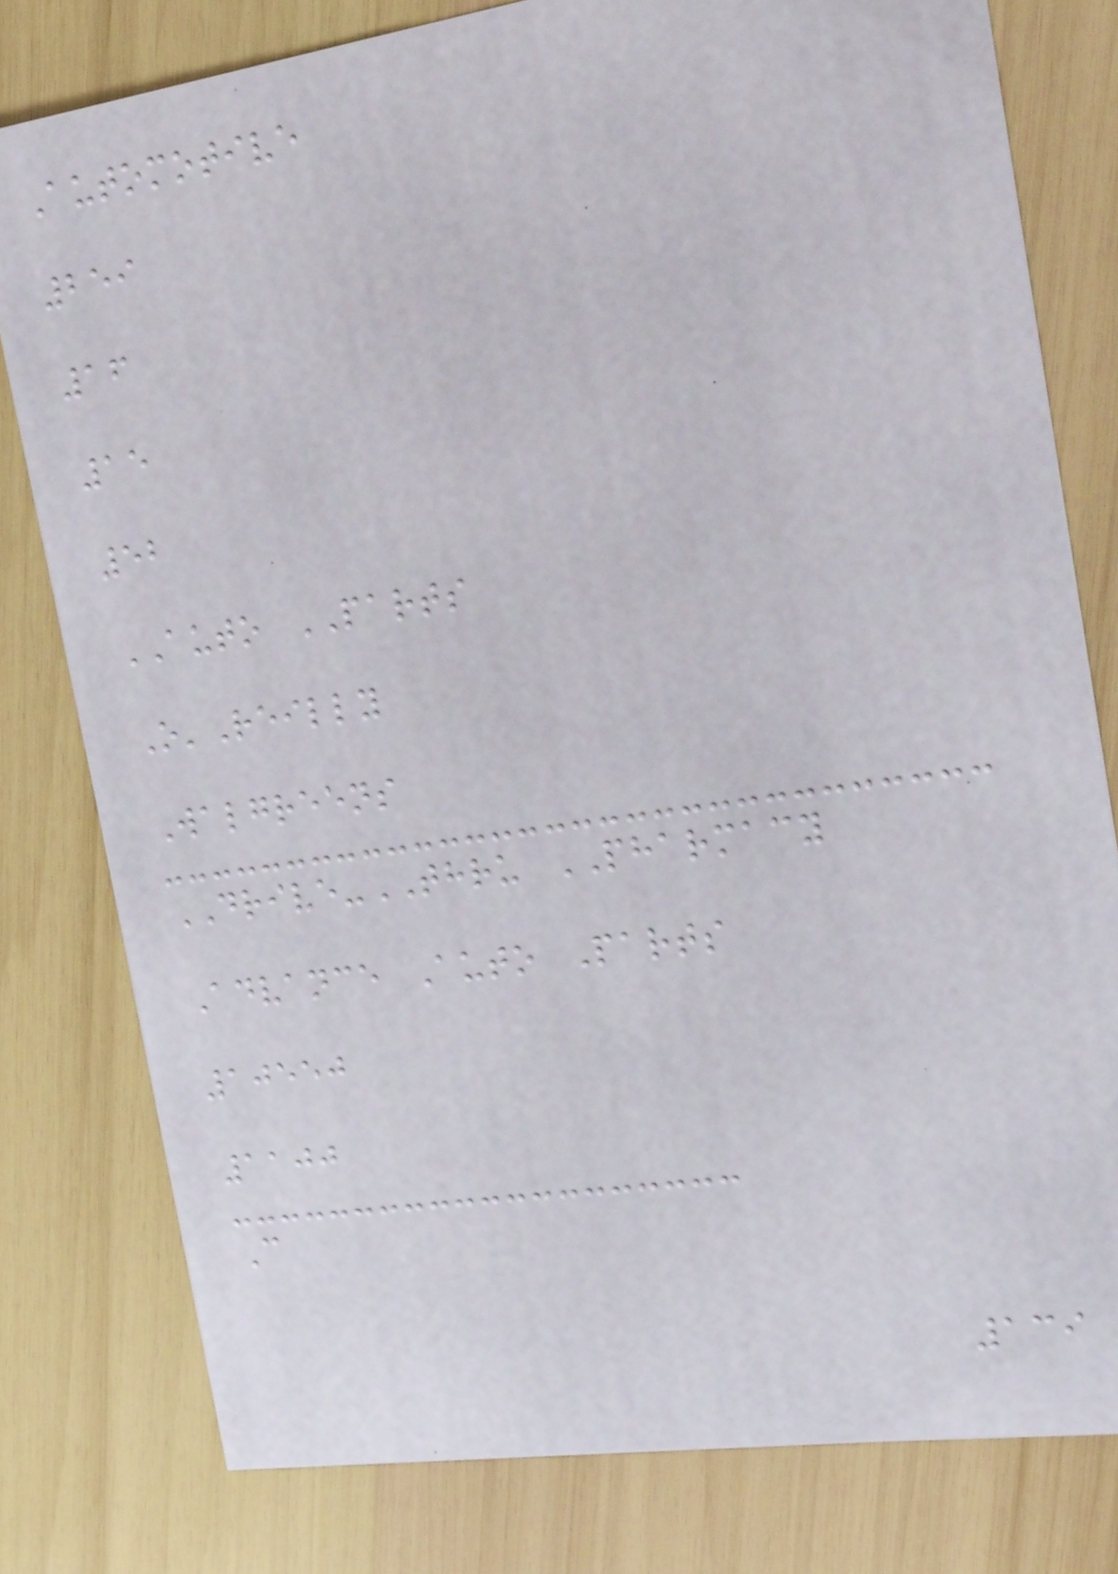Automotive
259
16
15
52
AUTO PARTS
O'Reilly
Walgreens
DRIVE-THRU PHARMACY
Advance Auto Parts
10550
1100
C
139
